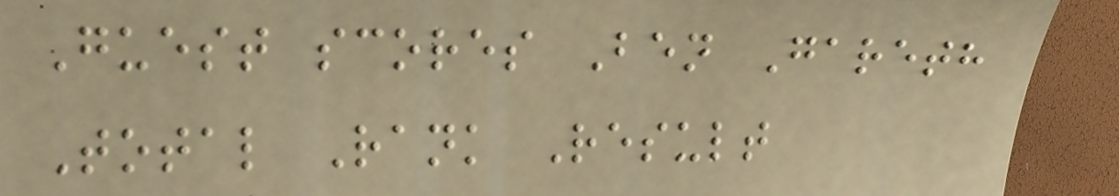Guest scores Ben Gareth
Total Rank Result
